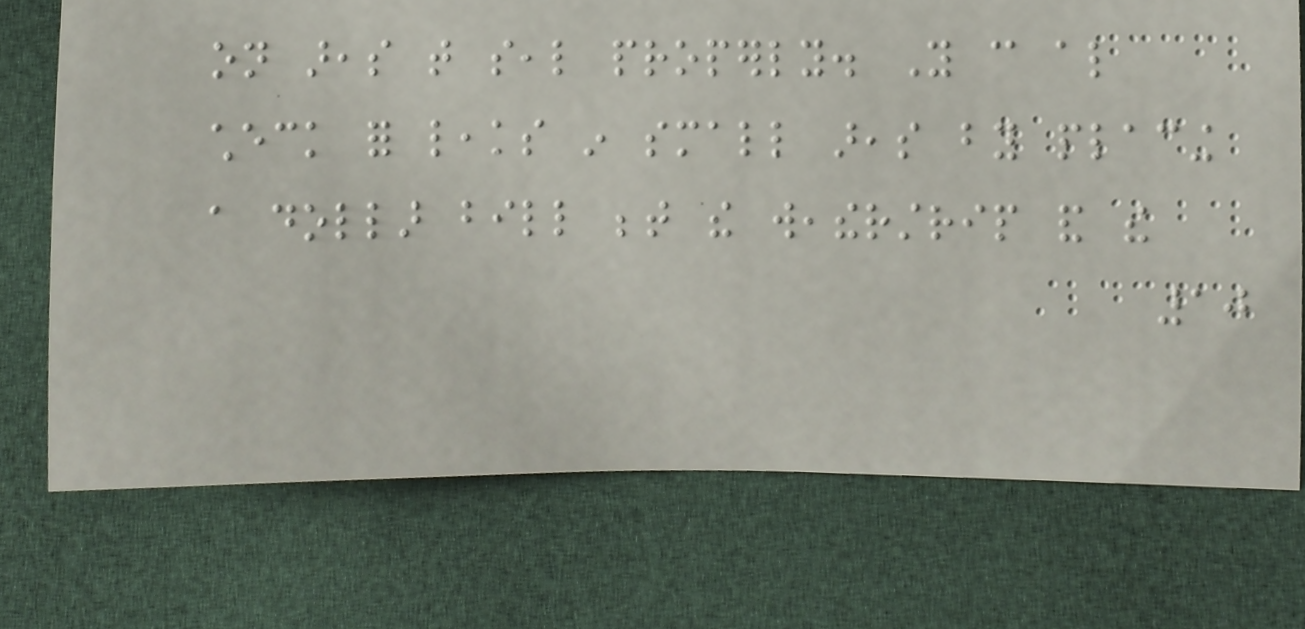on areas that seal properly. You can also
check for leaks in small areas by placing
a dollar bill between the weatherstrip and the
10
